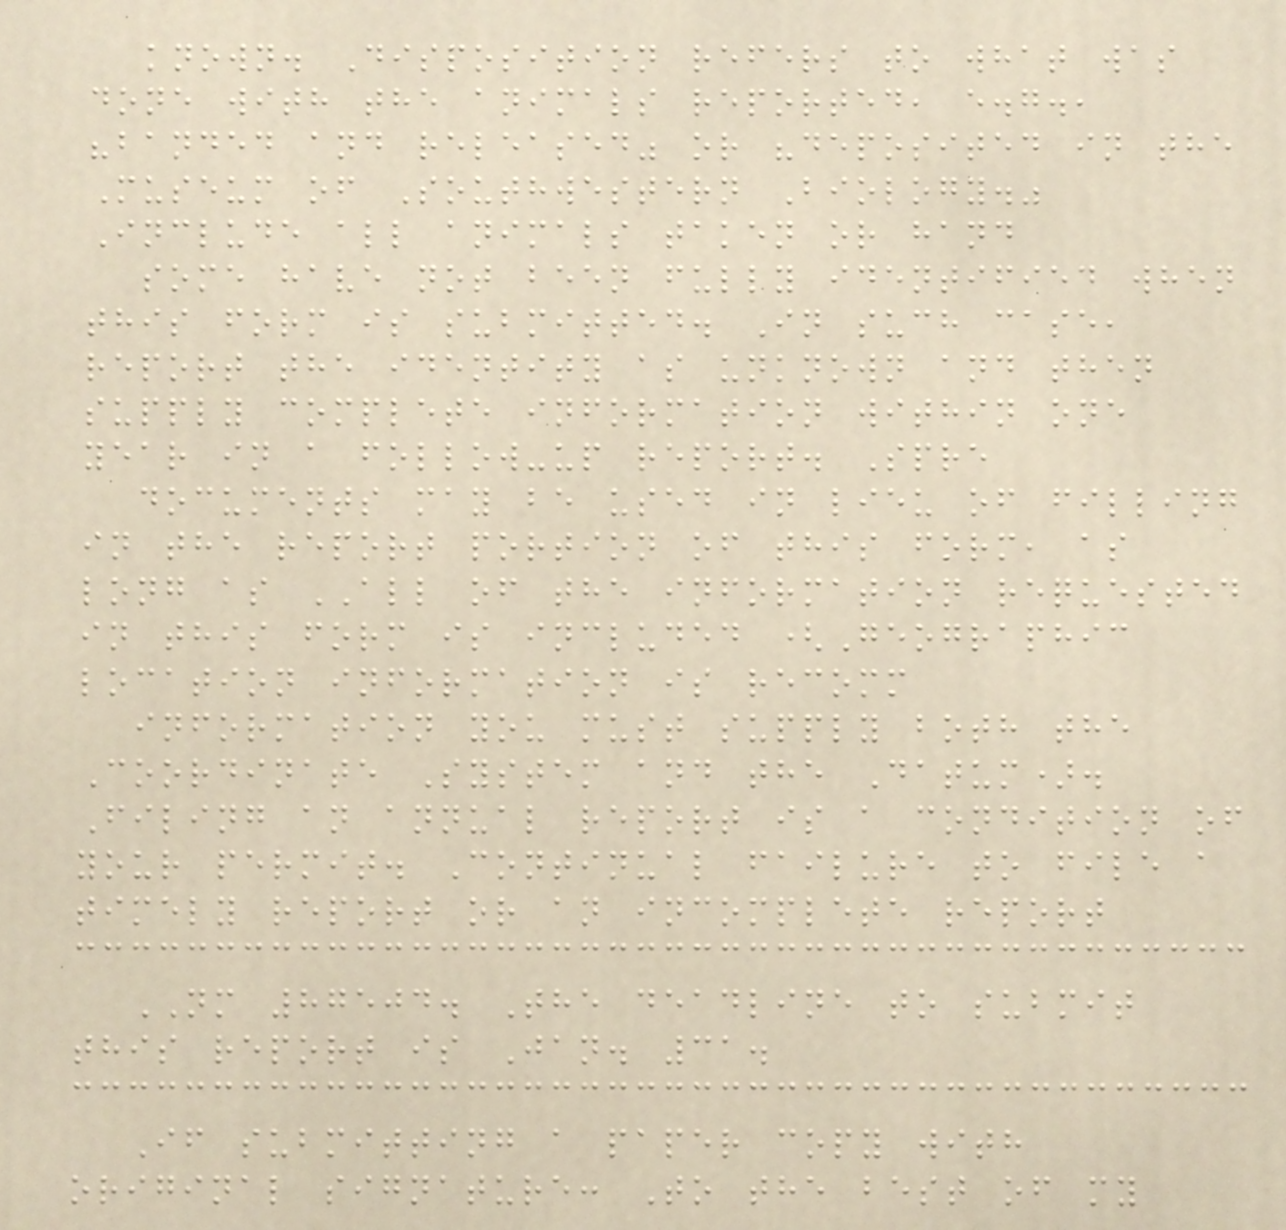known. Disposition refers to what was
done with the animals reported, e.g.,
"banded and released" or "deposited in the
Museum of Southwestern Biology."
Include all animals taken or hand
some have not been fully identified when
this form is submitted. In such case,
report the identity as unknown and then
supply complete information within one
year in a follow-up report. Spre
documents may be used in lieu of filling
in the report portion of this form, as
long as ALL of the information requested
in this form is included (Geographic
location information is recomm
information you must supply both the
Coordinate System and the Datum).
Filing an annual report is a condition of
your permit. Continual failure to file a
timely report or an incomplete report
NM 87504. The deadline to submit
this report is Jan. 31.
If submitting a paper copy with
original signature: To the best of my
